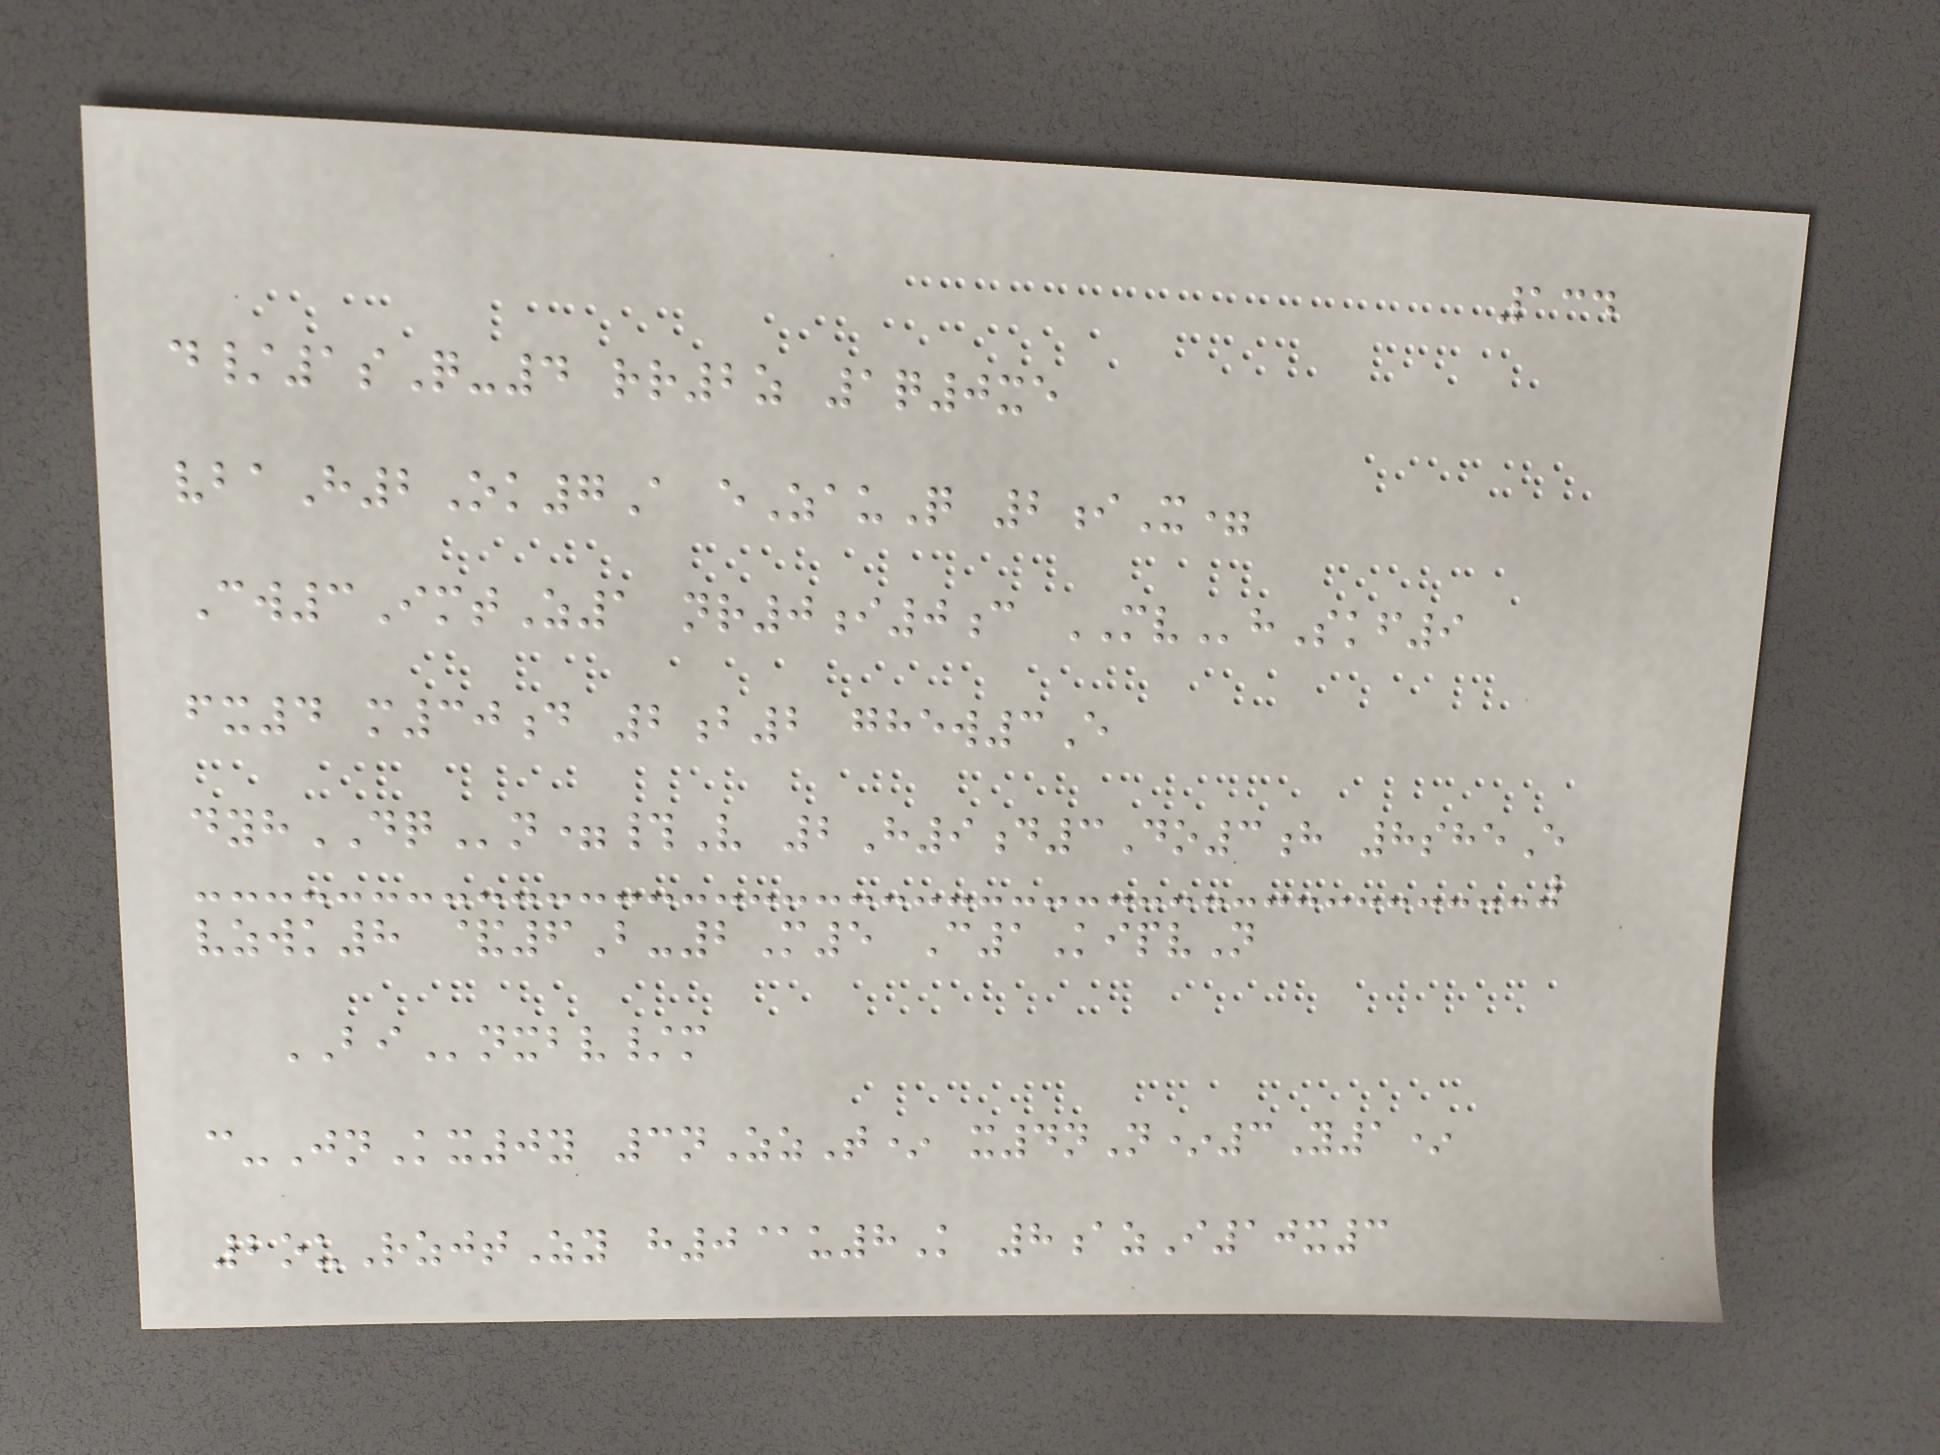134
d/1sQ-4 rr2z 1q0xe
vbaH2Ok7A eZauQ 2iX=
Cw3ImtZ1 nr0i0c MVhSkf9
fx4 m30d 2b2 ghew3E
dyhDQn=#V 2H9d3Do3h 8sheE
vzwk8 &6B-2M5 C1KipvN
BInxbv/m
c-JnKx0y 3nZzT* x4nN*3Y1*
2ouRzjtZy h0@u8K 8azI10x3
